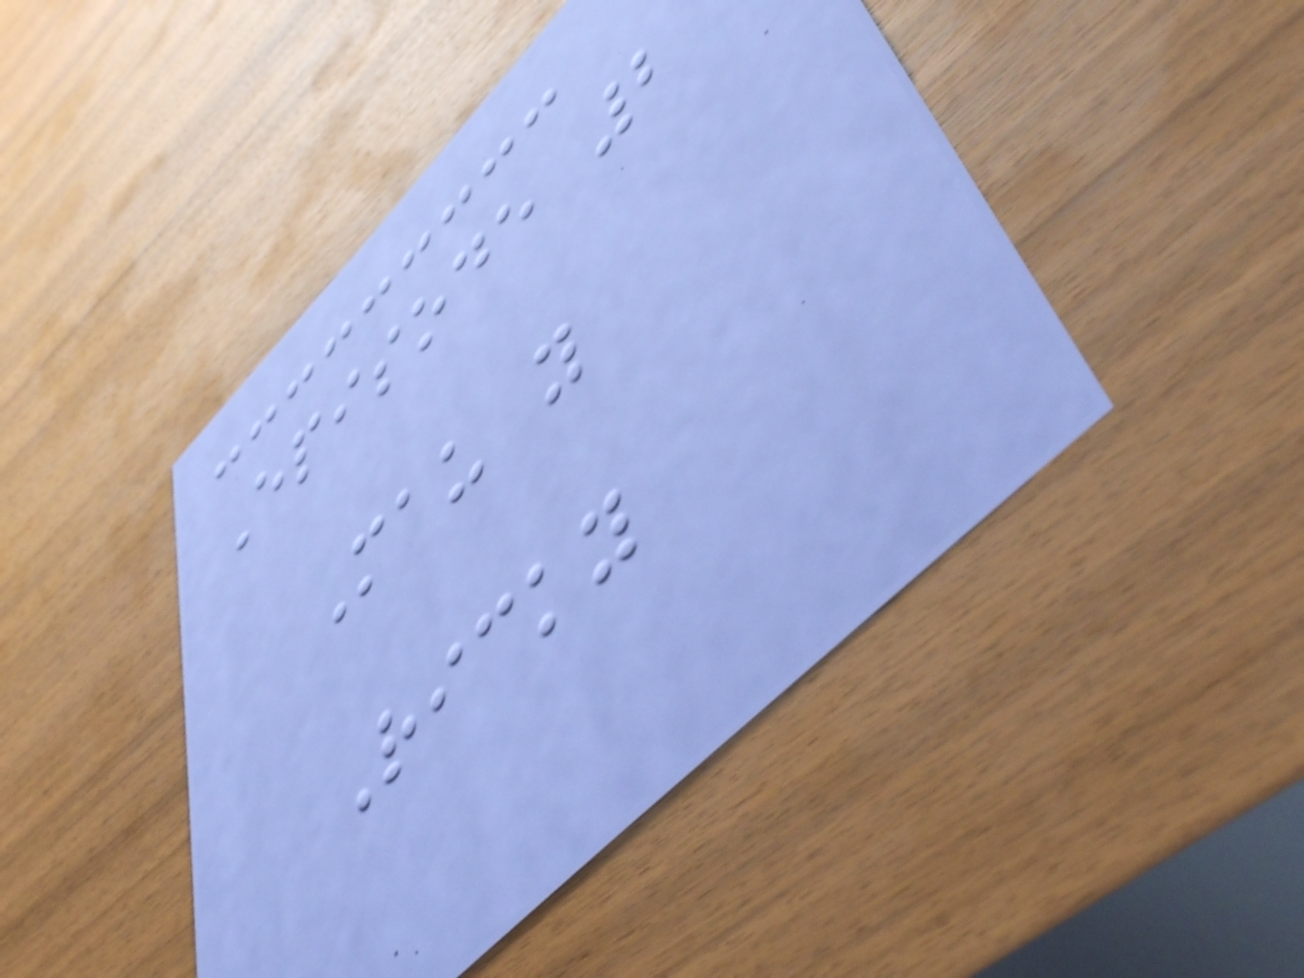Episode 2
Mau y
Ricky
